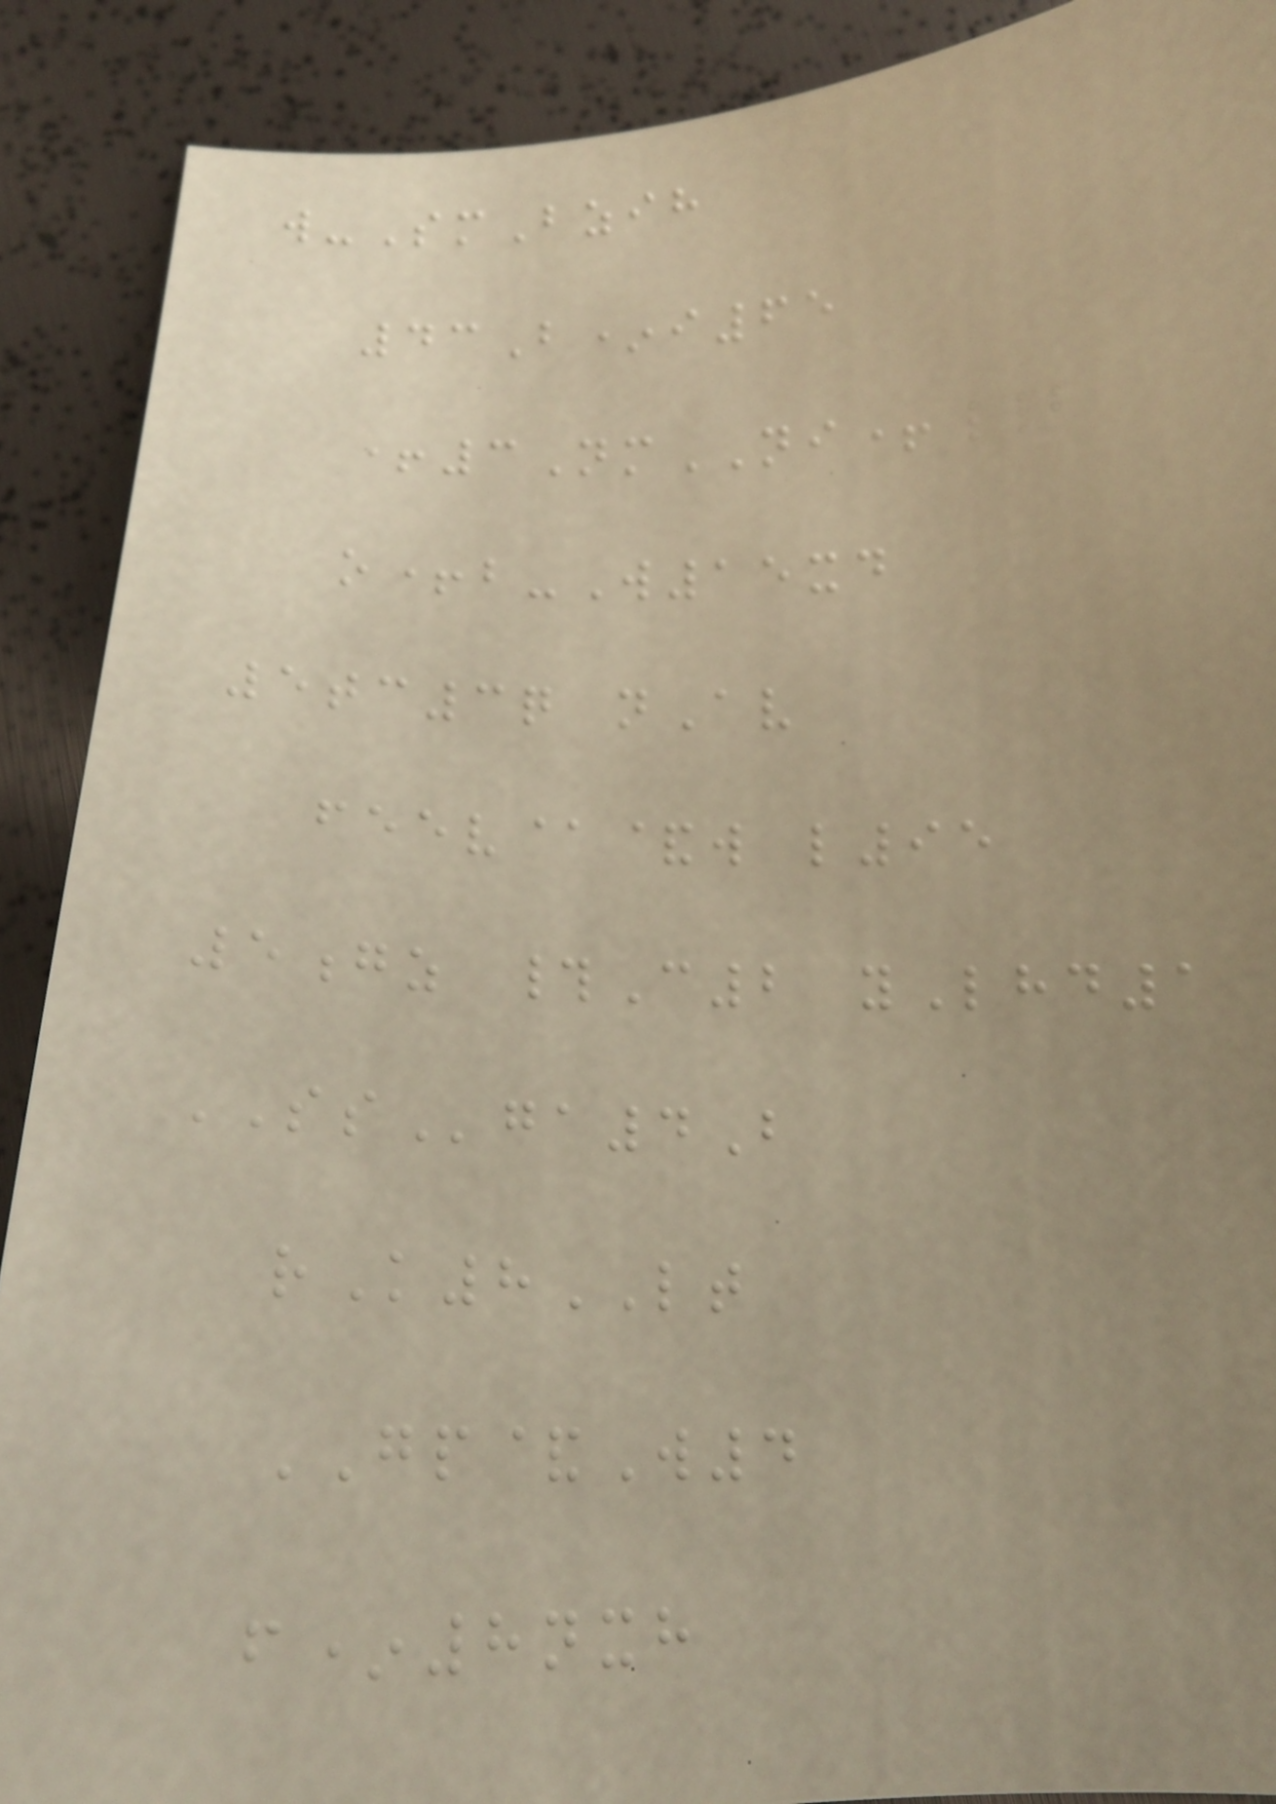w-SmBzih
43B*i65
+3NmNI+#b
o+b-W15xd
5tc3q nAv
feev@&w l95
5gz #C2 yLhd1
SSga4B
rK8LT
GP&W4
f*8nxh
